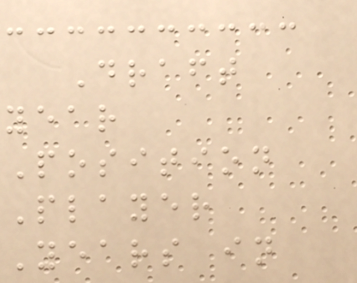Draft
year
Position
Player
Years in
